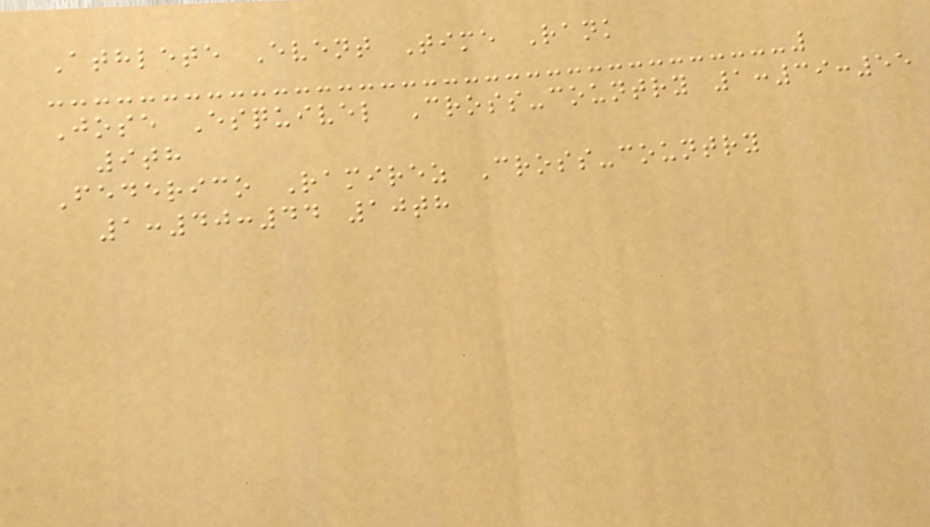Athlete Event Time Rank
Jose Esquivel Cross-country 1:39:55
9th
Federico Ramirez Cross-country
1:40:44 10th
